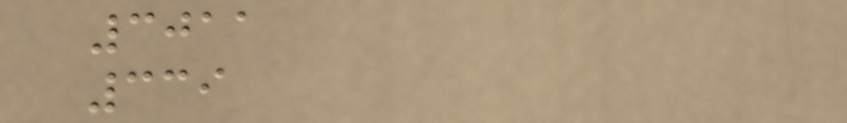3011
339
